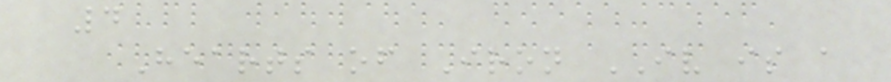4
Hearts of Iron IV is a
